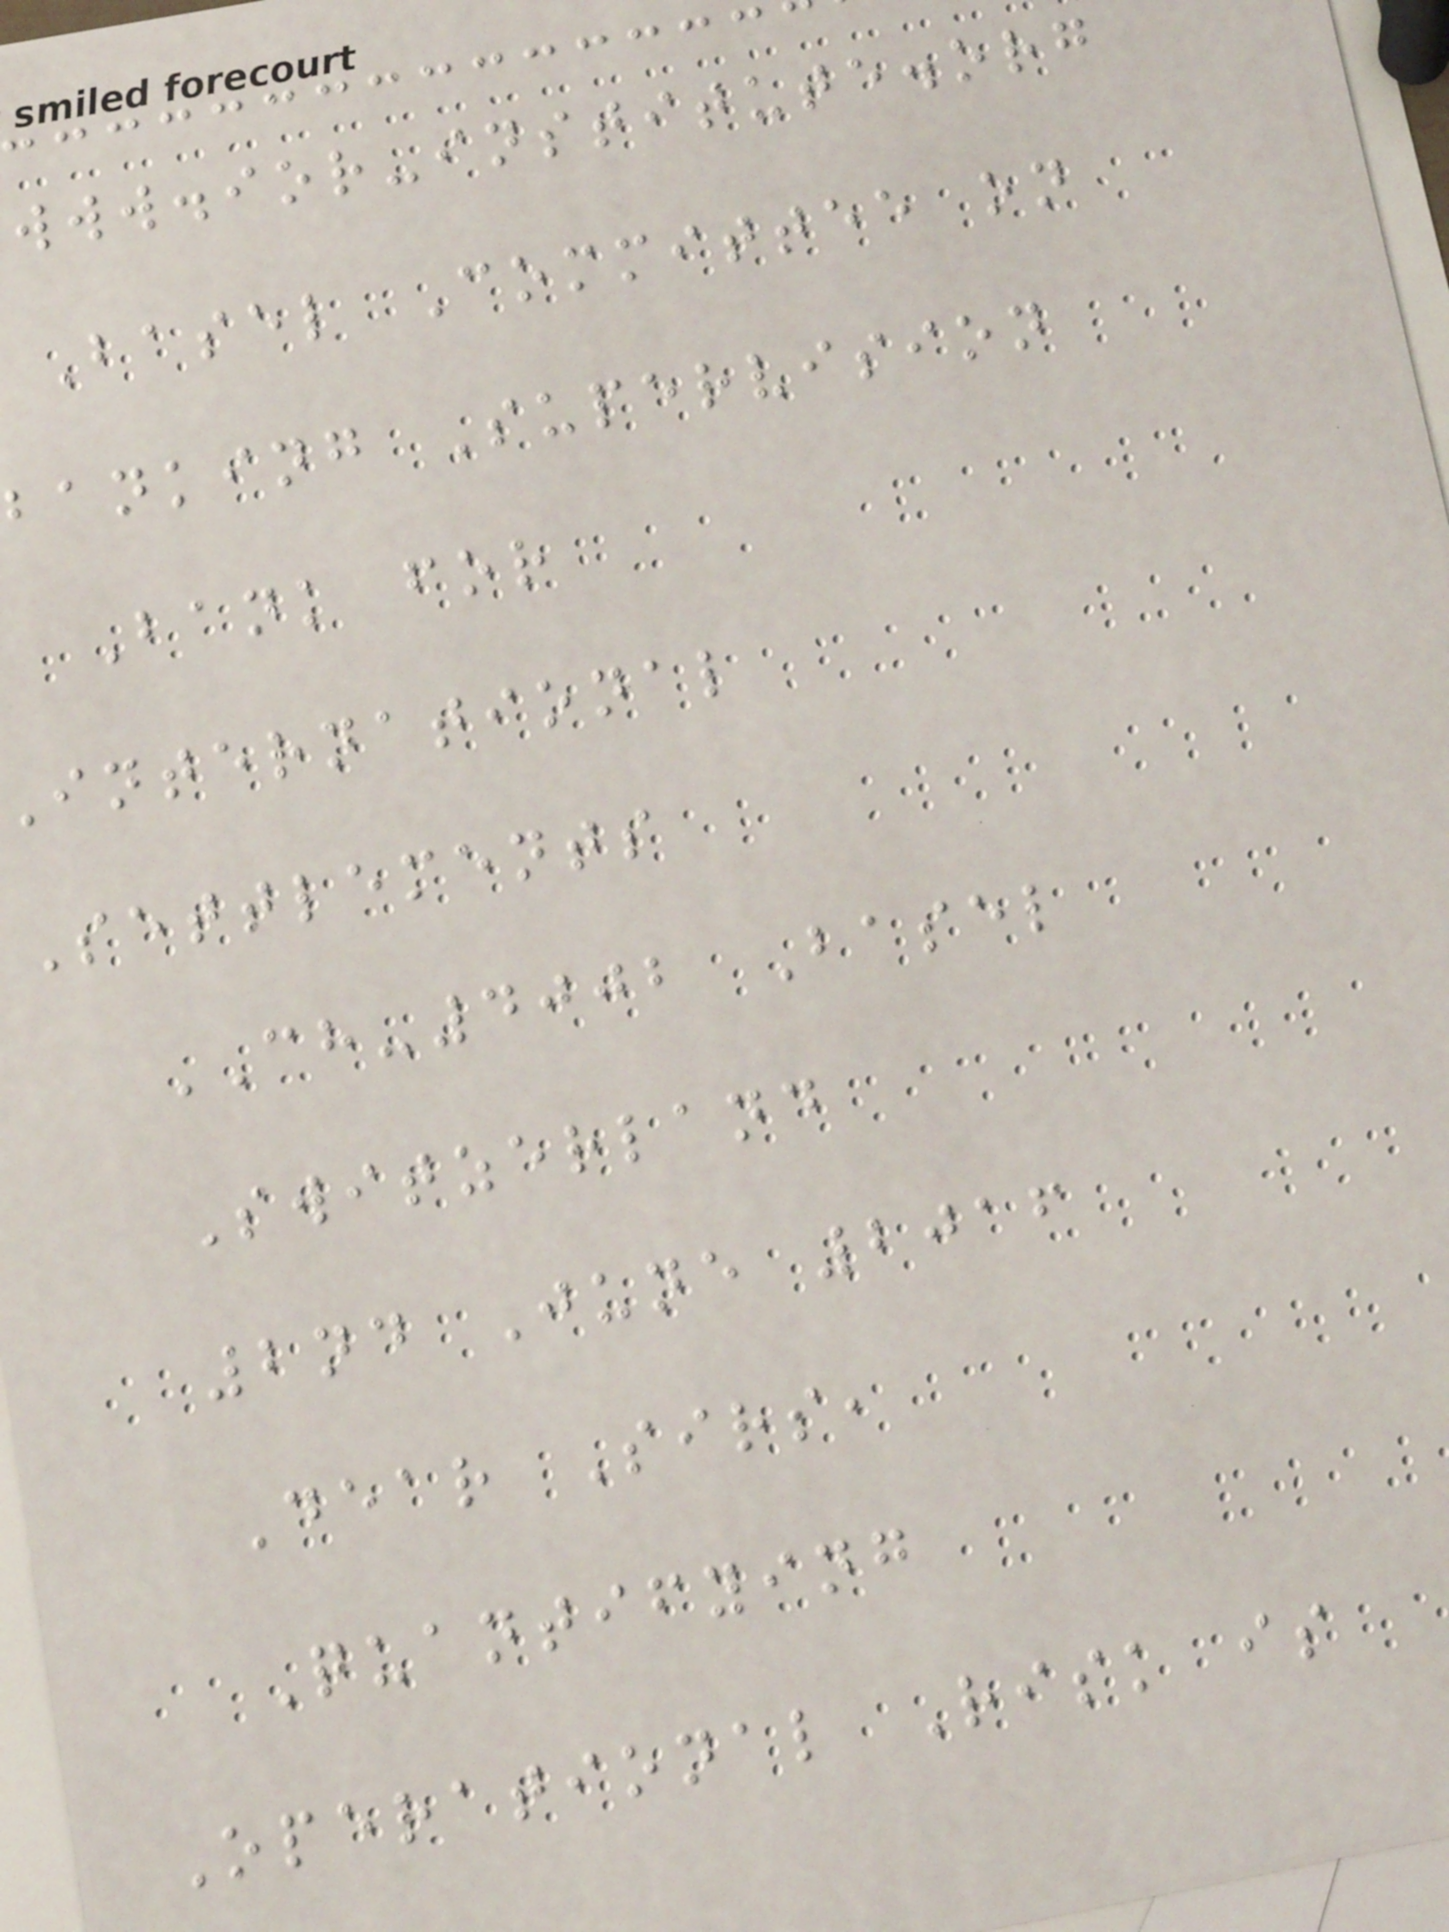www.ior-institute.org
Basel Committee on
banking Supervision
Bank for
international
Settlements
CH-4002 Basel
Switzerland
2nd June 2016
Dear Sirs,
Quantifying
Operational Risk is
